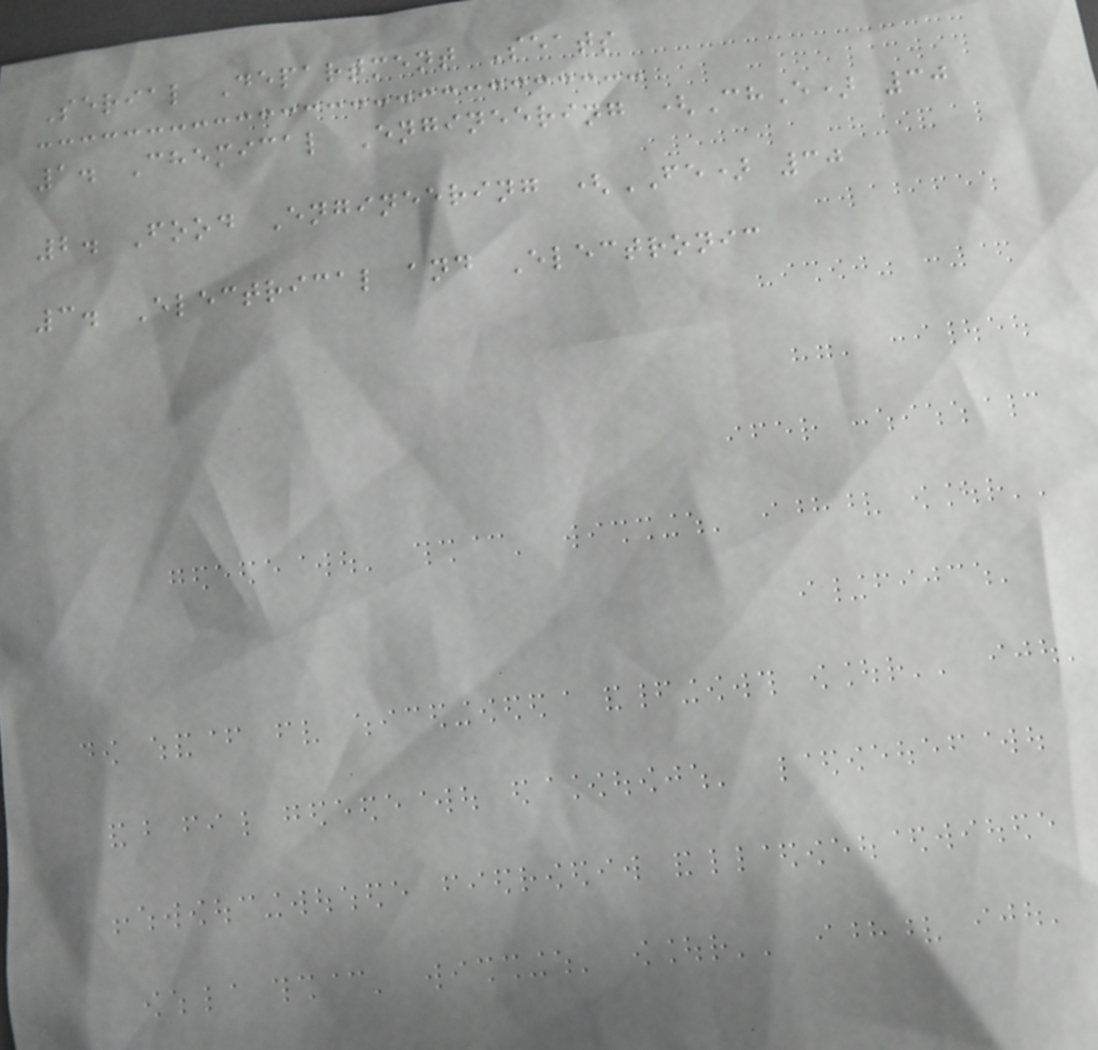Serial Department Seats
1. Chemical Engineering (ChE) 30
2. Food Engineering (FE) 30
3. Electrical and Electronic
